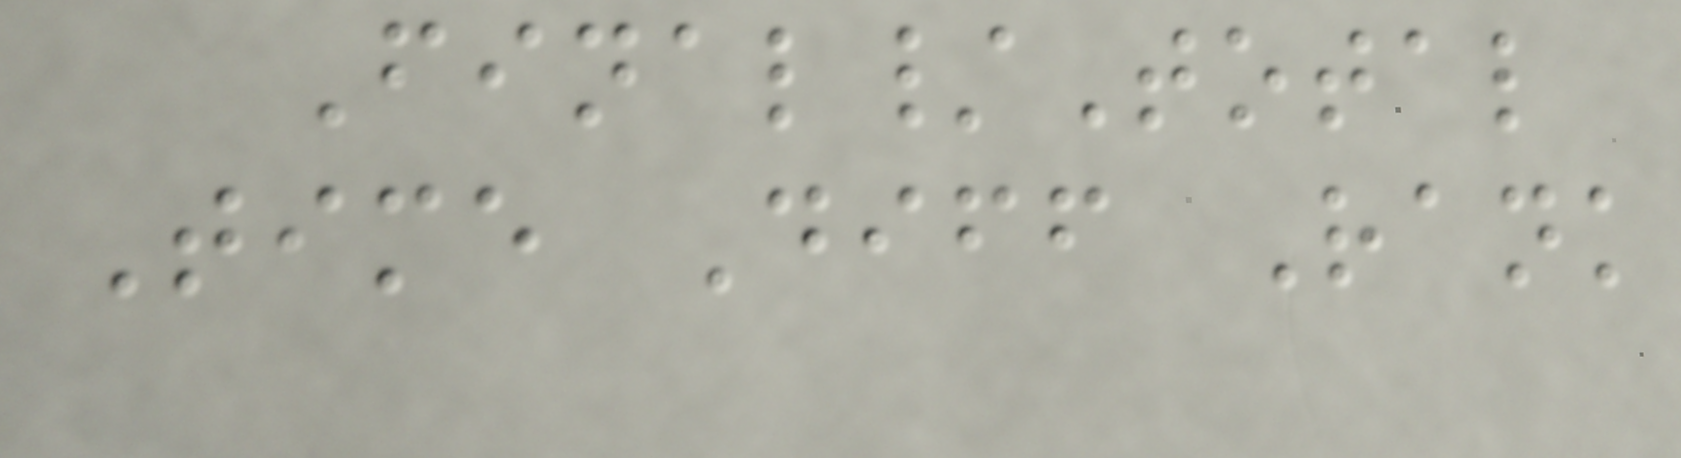Final/Total
Time Diff Rank
